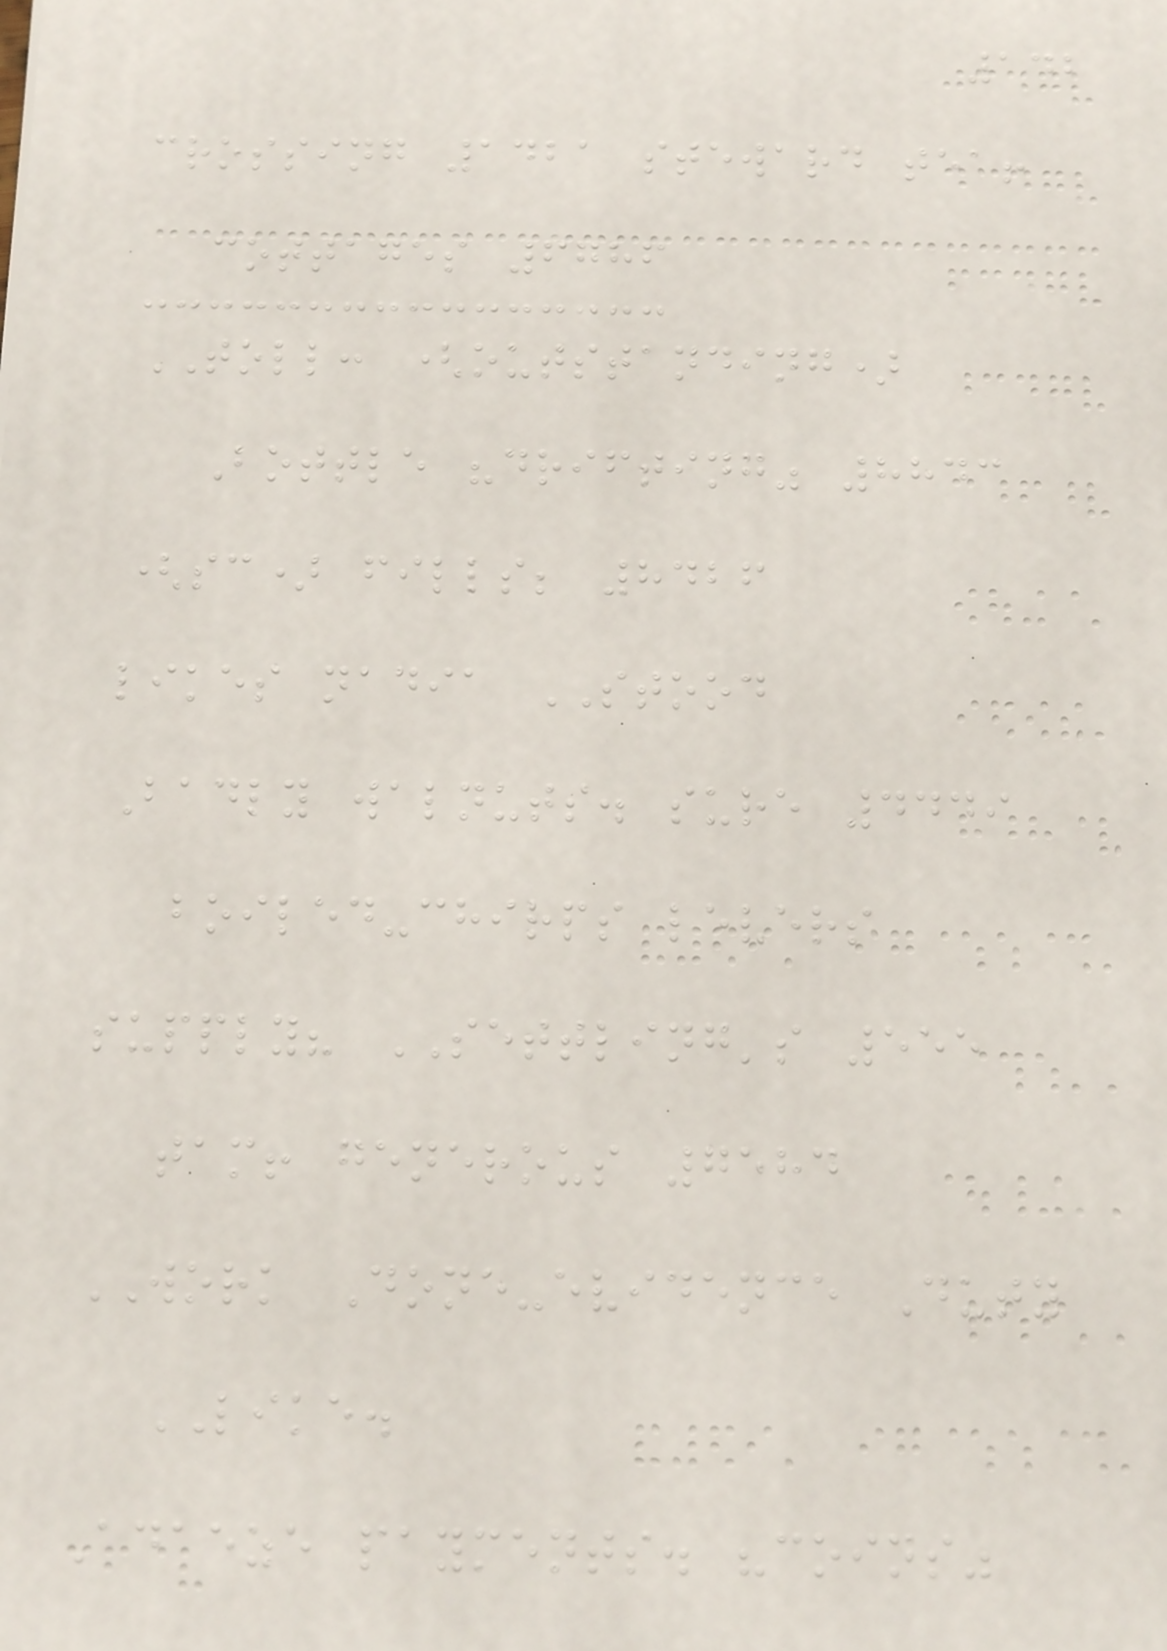142
crossing 1421 steward tea!
cottages 6786
TOLL: (outstanding)
Bottle "drifting" 8843
(sc) fills; 8426
likes nadia STOOD
Badly walnuts. sure 4449
boiled-chirps levers
supply? SETTLING's 555
tam! generous 7584
WORK Done-evidence Duty
LIKE.
Adaeze payments. "coins"
